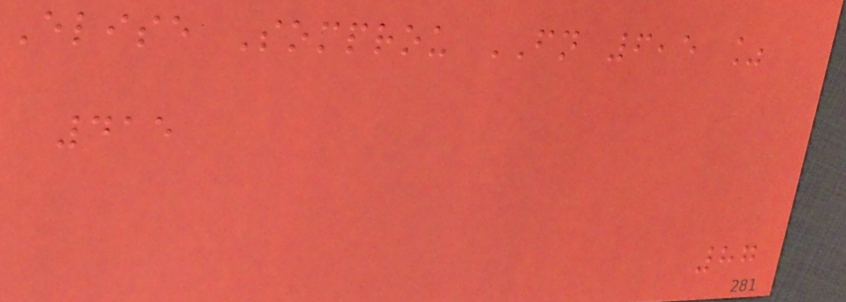Elise Somprou FN 6,5 %
415
87
